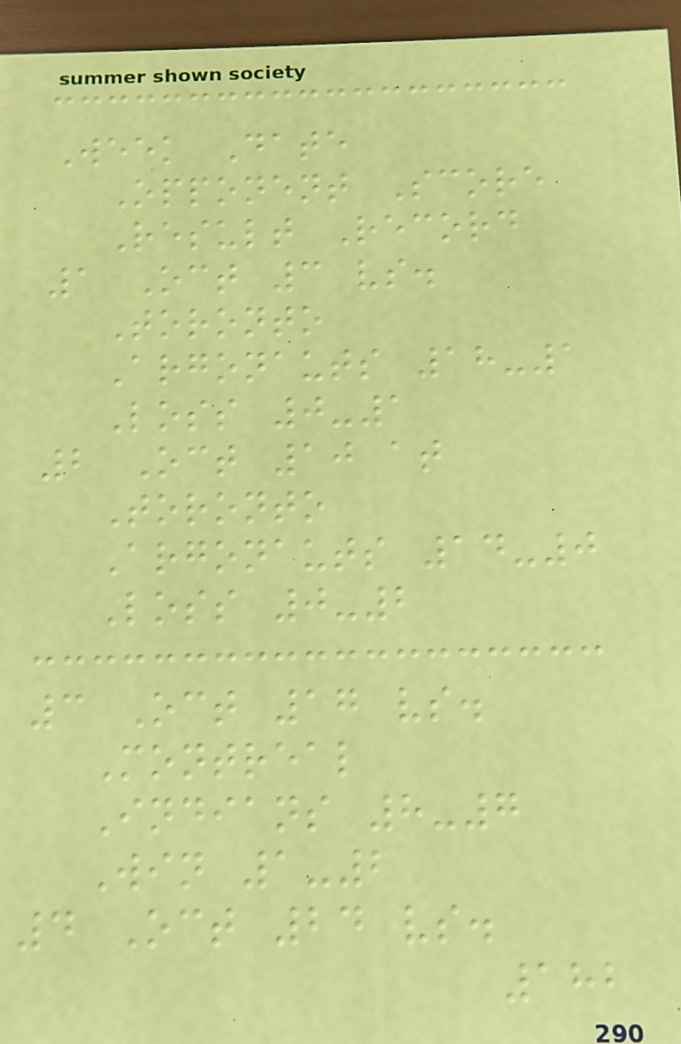Week Date
Opponent Score
Result Record
1 Oct 3 vs.
Toronto
Argonauts 18-1
Loss 0-1
2 Oct 10 at
Toronto
Argonauts 14-0
Loss 0-2
3 Oct 17 vs.
Montreal
Indians 8-7
Win 1-2
4 Oct 24 vs.
182
